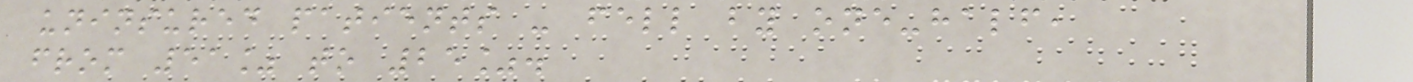uninsured patients - fell by one-half,
from 51% to 25%.
